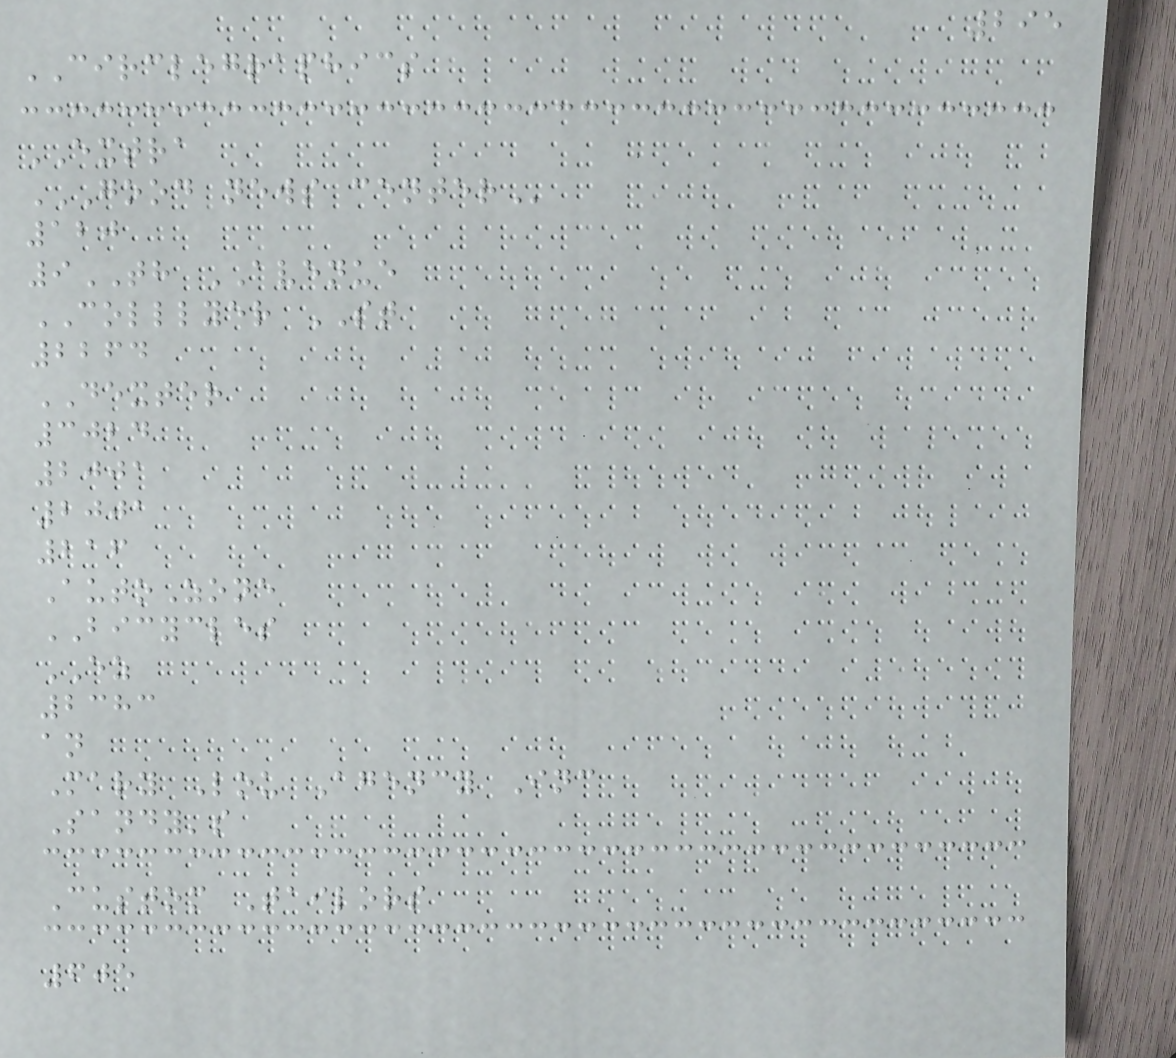295
CIRCLEGRAPHICS
EXTRA
GOOD NEWS CENTER
120
9TH AVENUE
COLLLYER ST
2264
DEXTER
3024
2001
2001
216
AutoZone
BICYCLES
EZ
2383
an
Mary Lou Agency Inc
Sandy's
Custom Tailors
605
